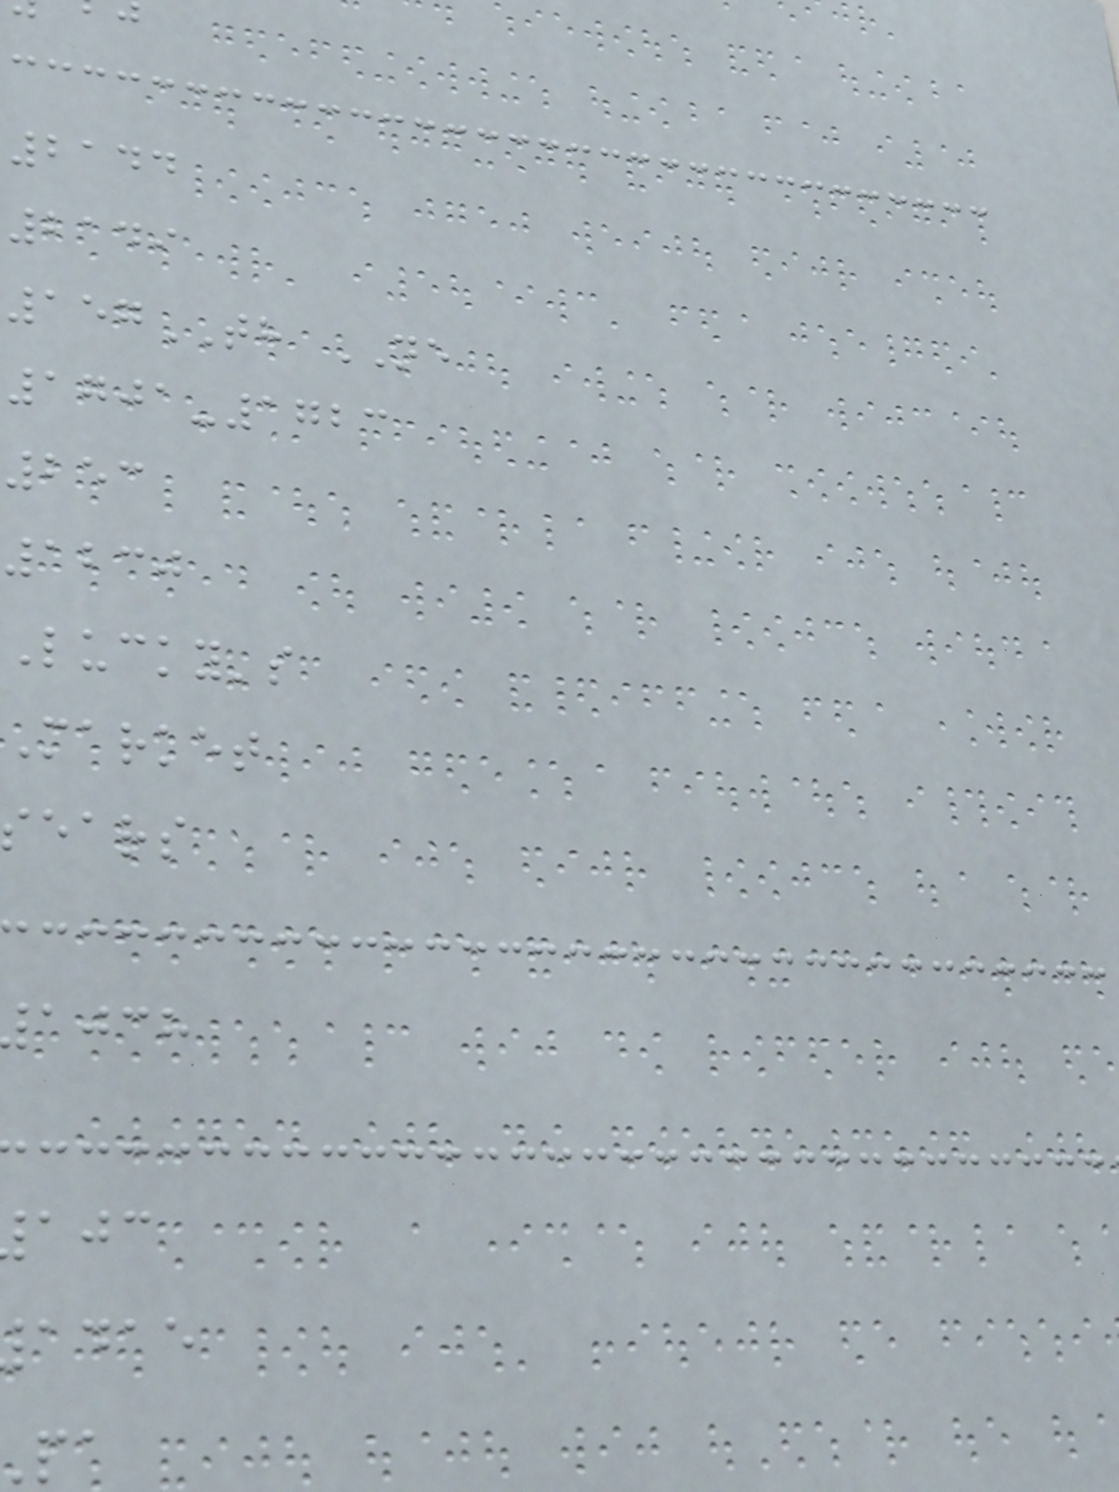2144
2149
157TH NE
1701-1723
253
1230
Lucky's
Market
sears
ajch
adae
